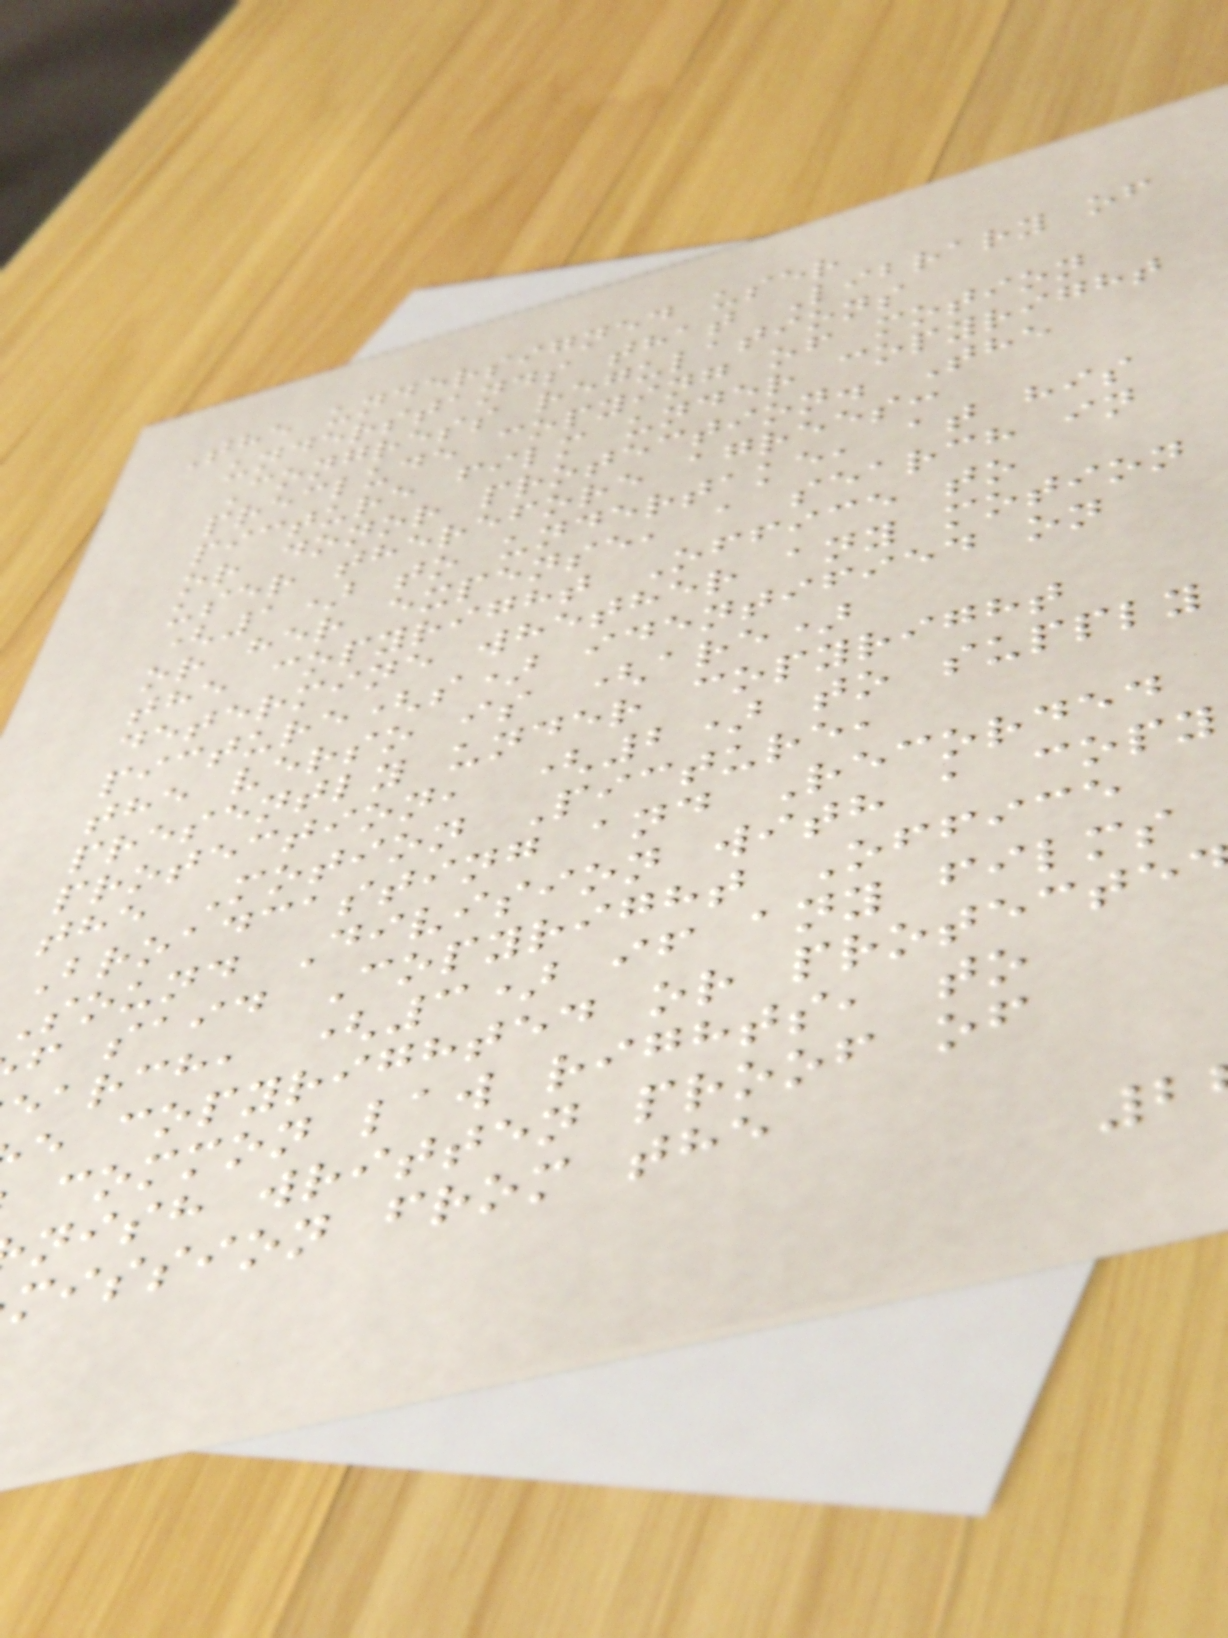The undersigned user
understands that Library of
Congress regulations
preclude copying of motion
picture film under copyright
or donor protection. The
user therefore agrees:
(1) to undertake, at his
or her expense, a search in
the copyright Office to
determine whether any motion
picture(s) identified on
the verso is (are)
presently under copyright
protection, (2) to supply
the Motion Picture,
Broadcasting and Recorded
Sound Division with a copy
f said Copyright Office
earch, (3) if any films
e copyrighted or protecte
common law rights, to
nish written proof of
mission from the
